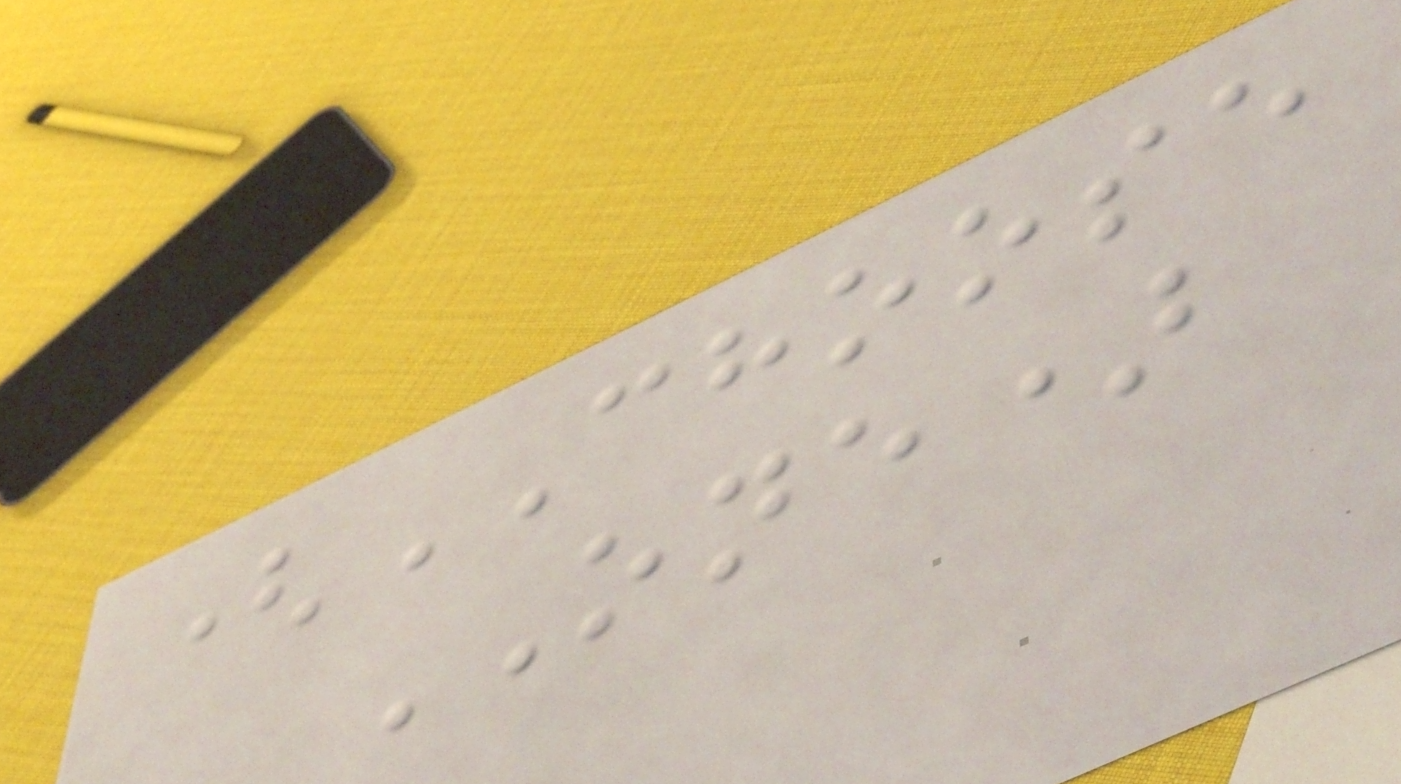(CHOOSE
ONE)
